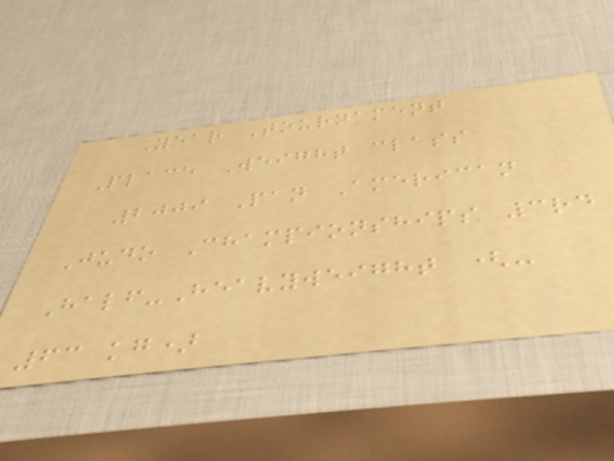Year Tournament
Place Weight class
2009 Pan American
Judo Championships 3rd
Half-Heavyweight (-
63 kg)
